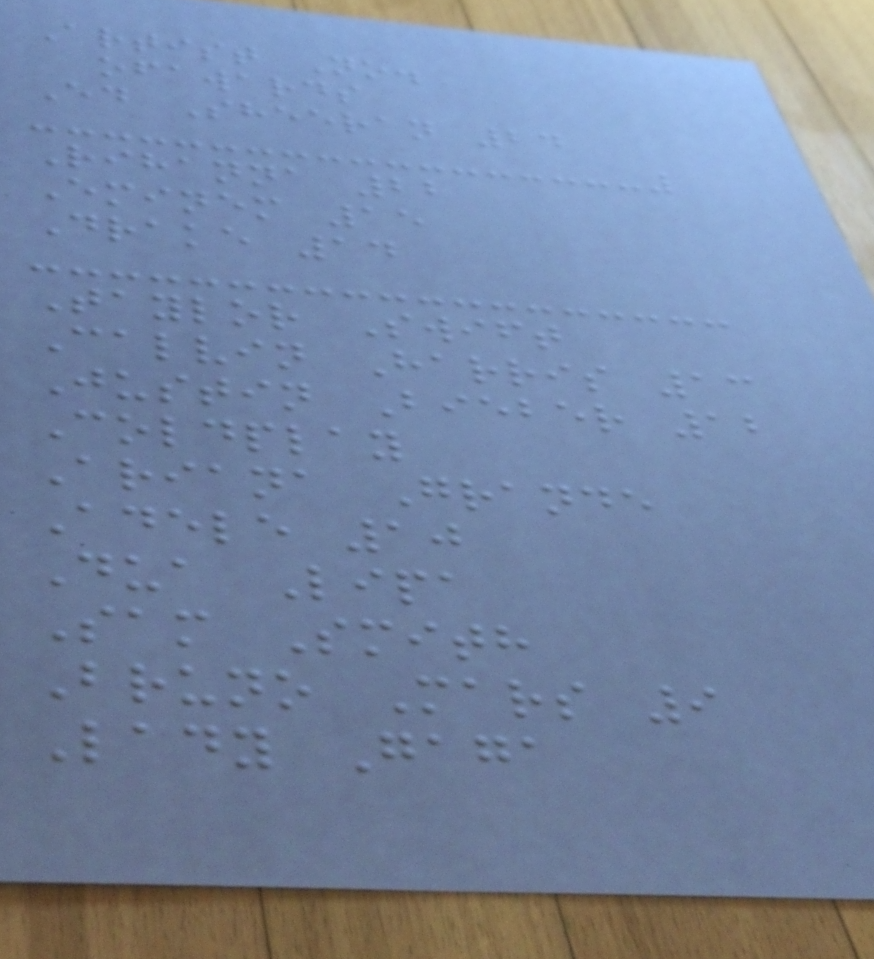Artist No.
ofawards
Ed Sheeran 24
Rihanna 22
Eminem 15
Drake 14
Taylor Swift
Calvin Harris 13
Justin Bieber 12
Coldplay
Ariana Grande
Adele 10
Dua Lipa
Sam Smith
Bruno Mars 9
Lady Gaga
